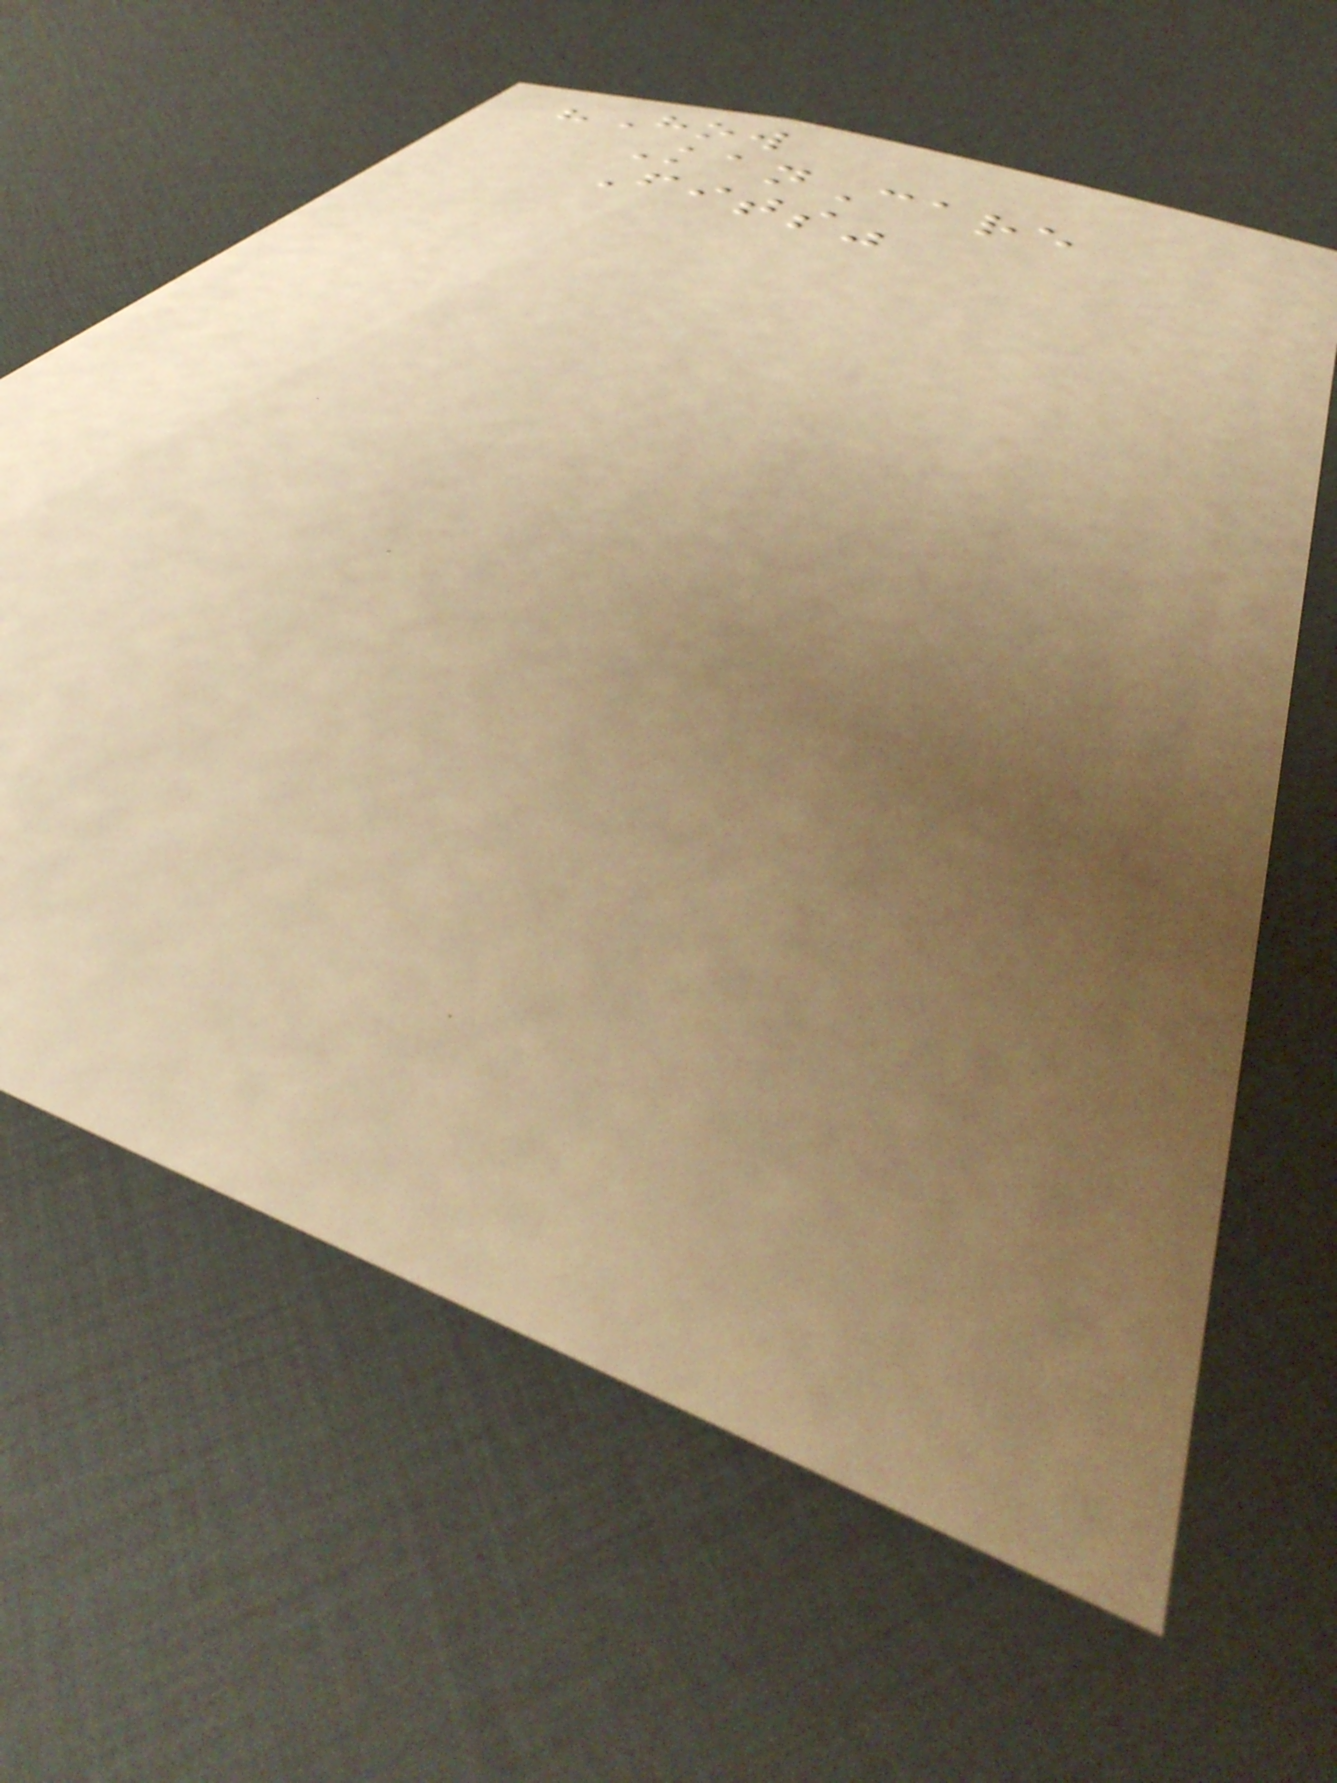"How
KanCare
Fits"
